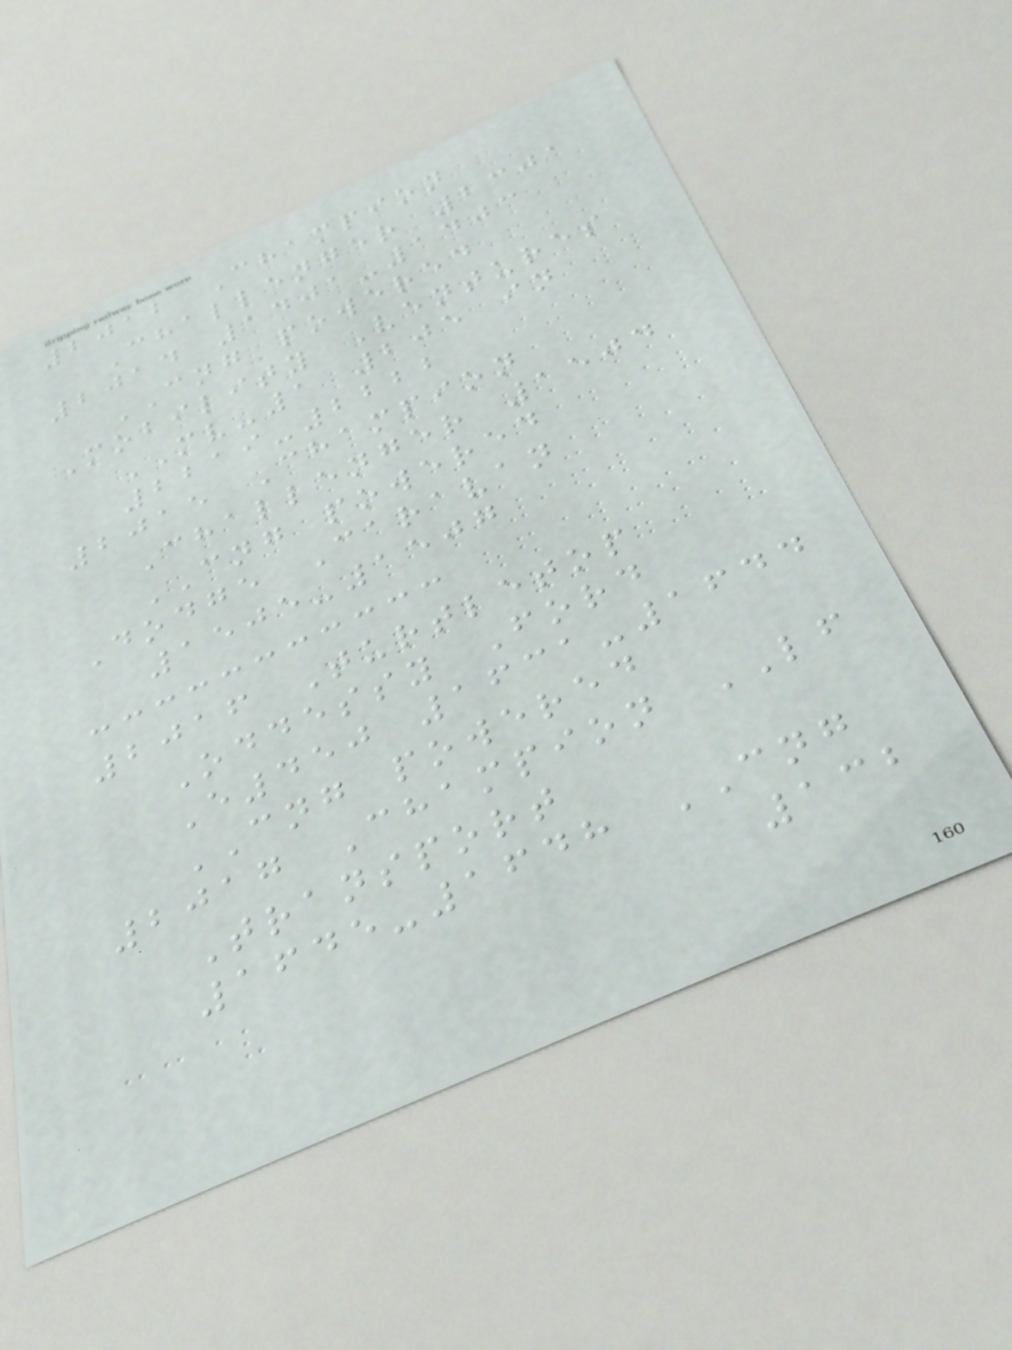2012 Champion
Challenger 2301
2014 1401-1403
CNG powered
Mobility Ventures
MV-1 205 in
2219-2222
2015 Champion
Challenger 1504
CNG powered
Dodge Caravan
1505-1507
2016 Turtletop
Oddessy Ford
E450 1631-1644
CNG powered
2017 Champion LF
Transport
1645-1648 CNG
132
